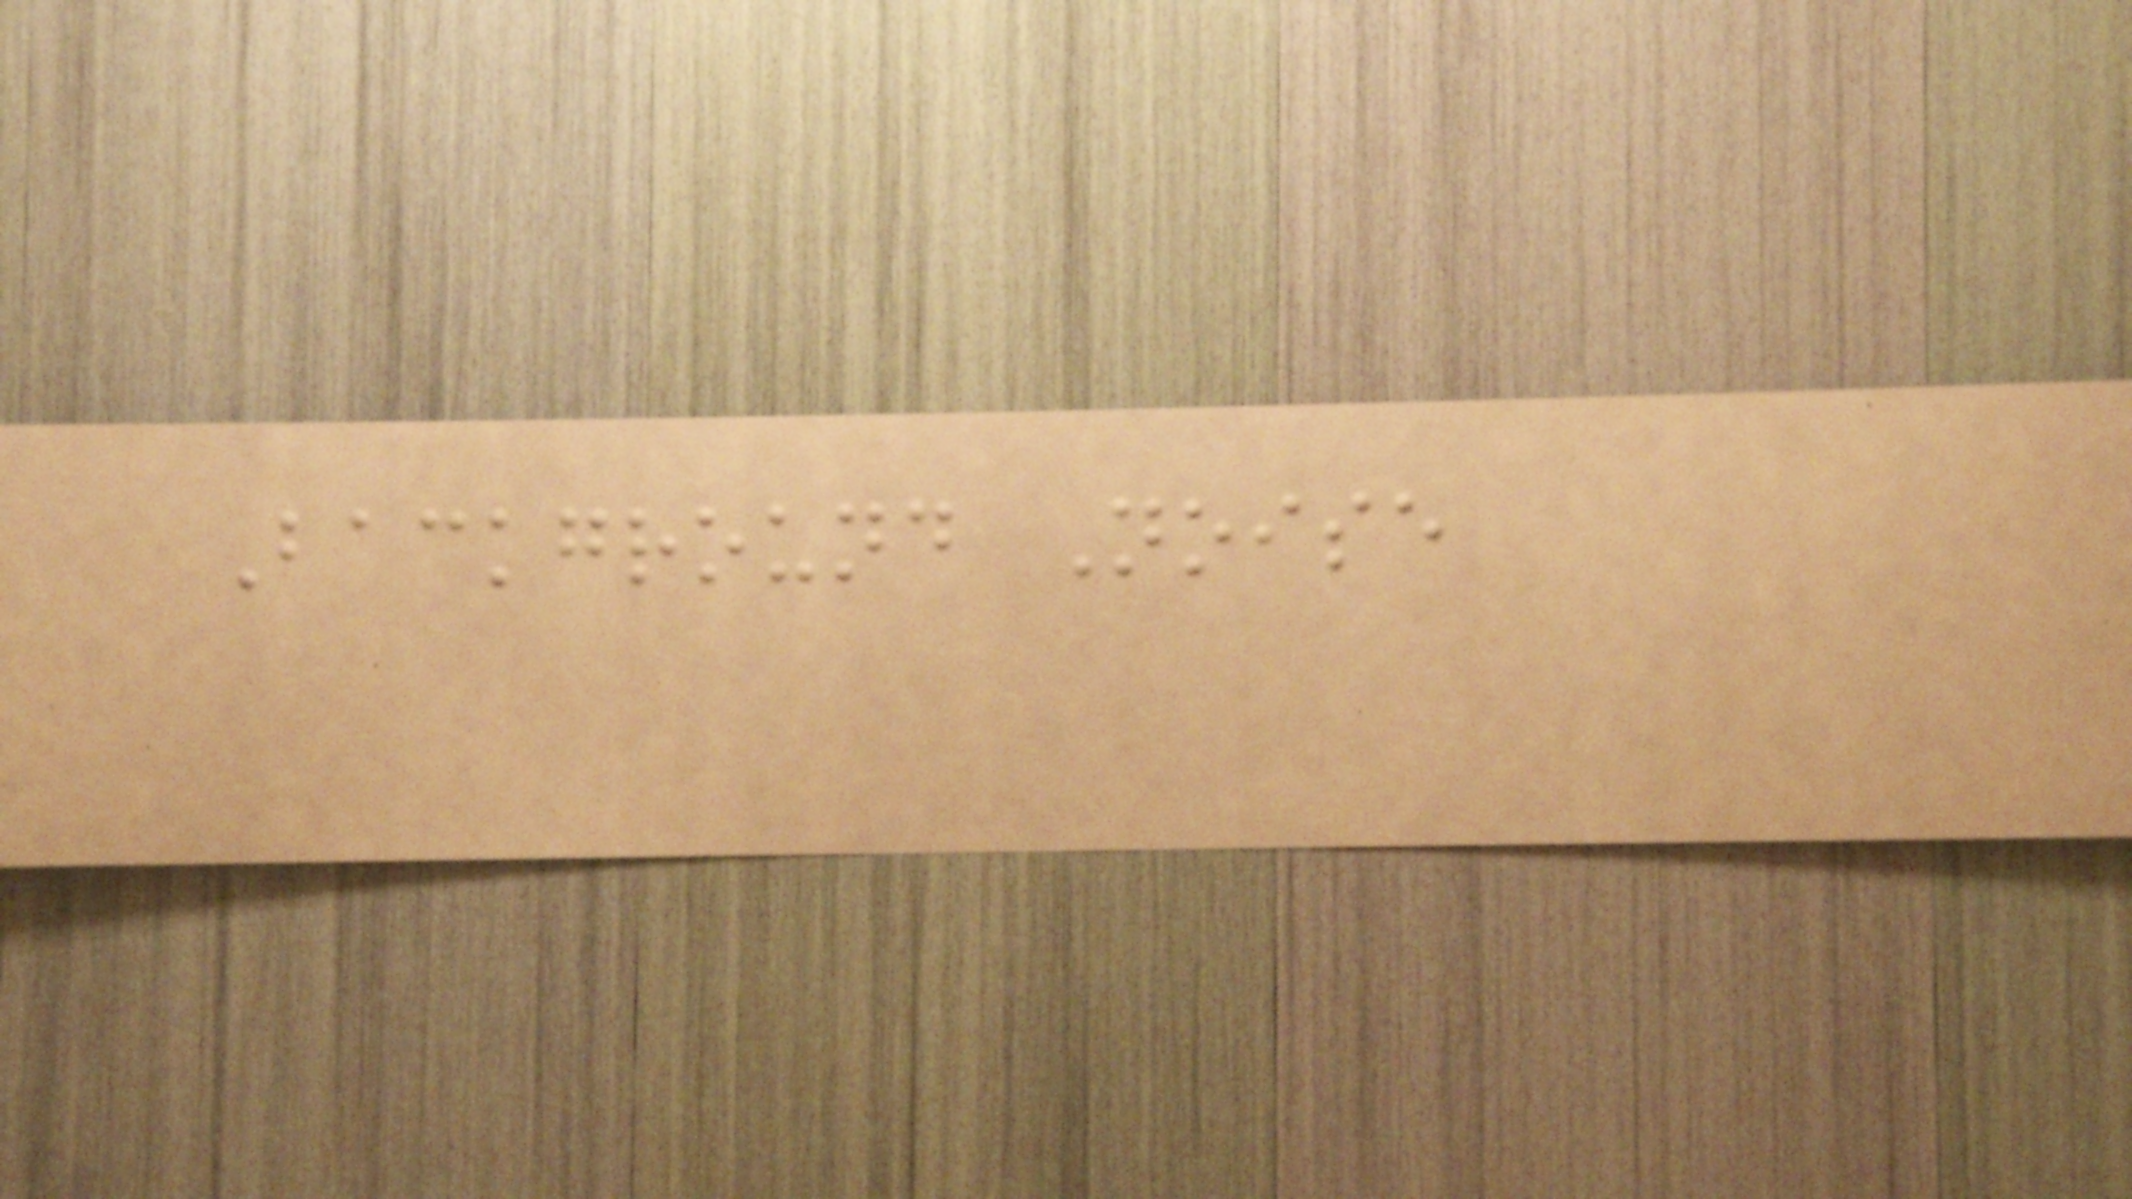Background Noise
